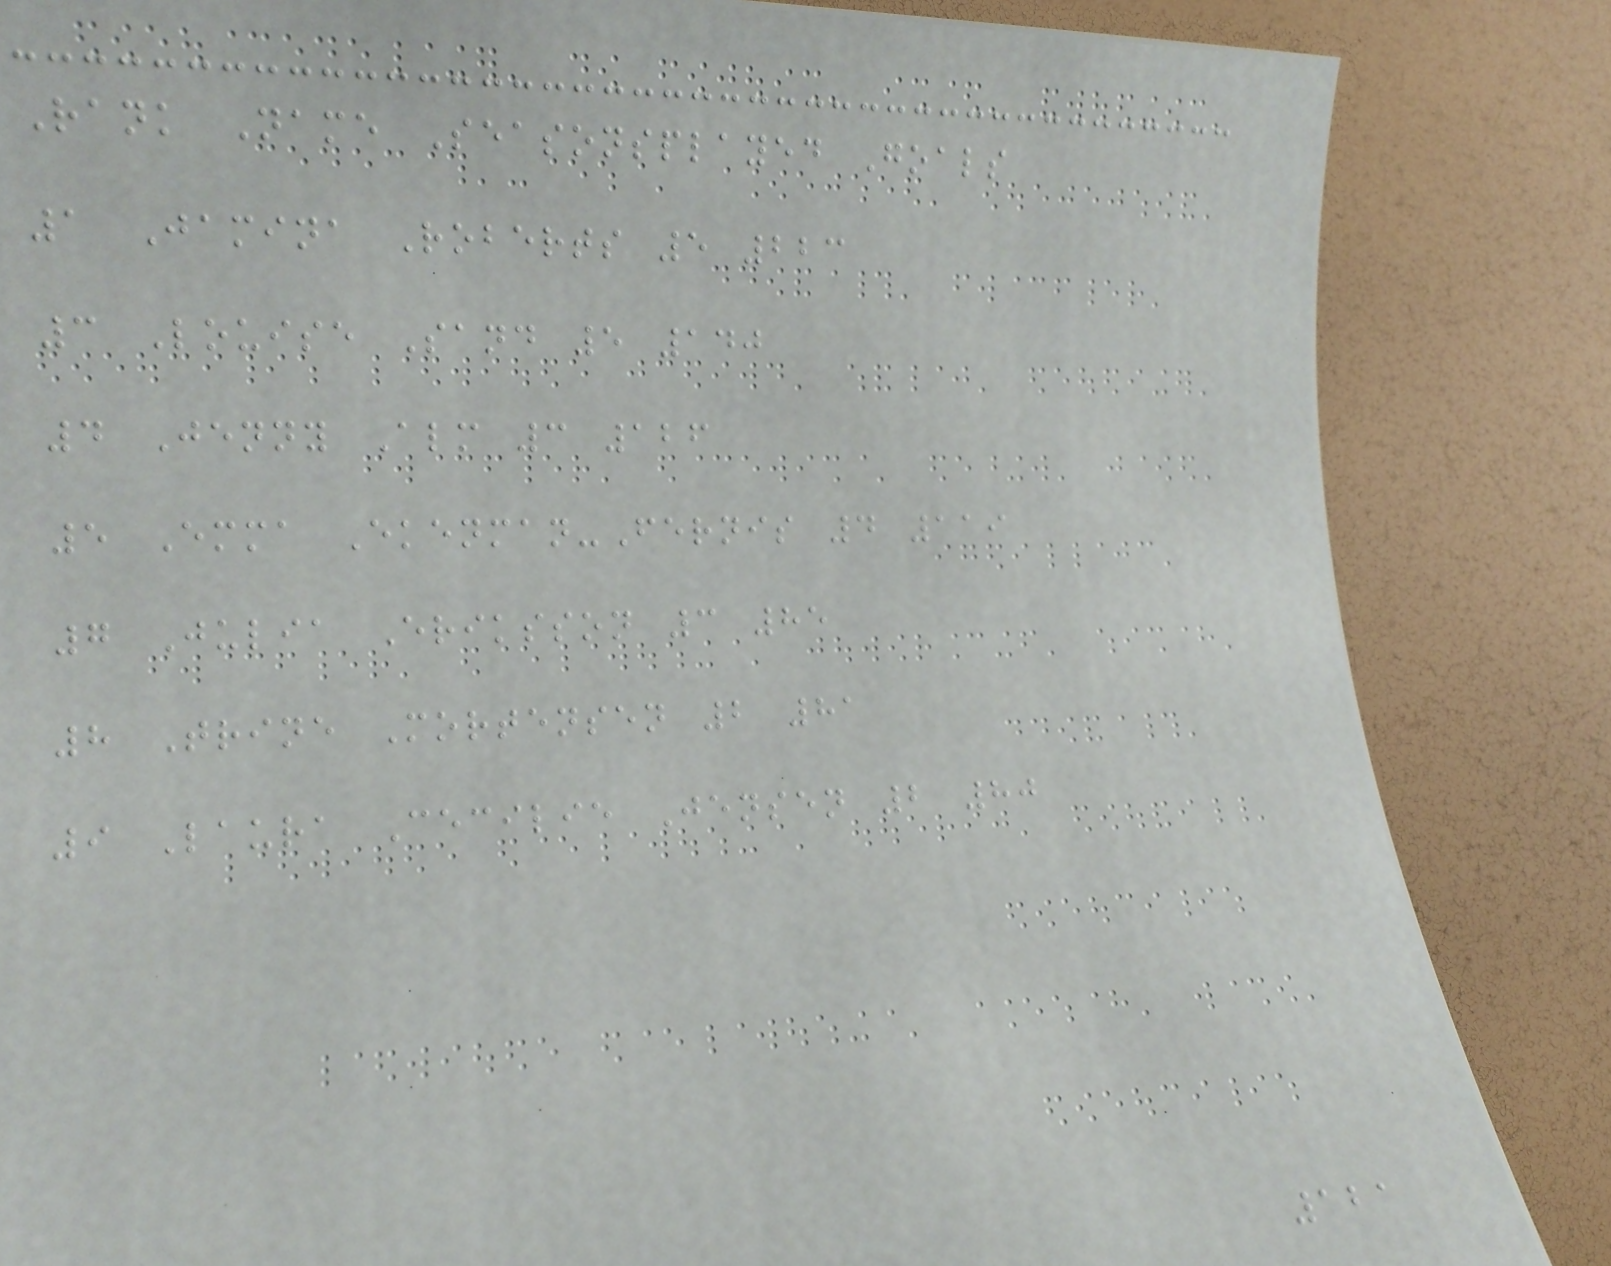Rank Name Seasonsplayed Goals
1 Jamina Roberts 5 223
3 Louise Sand 5 140
4 Jenny Alm 3 126
5 Emma Ekenman-Fernis 4 119
7 Julia Eriksson 3 85
8 Trine Mortensen 2 81
9 Laura Cecilie Jensen 2 80
121
